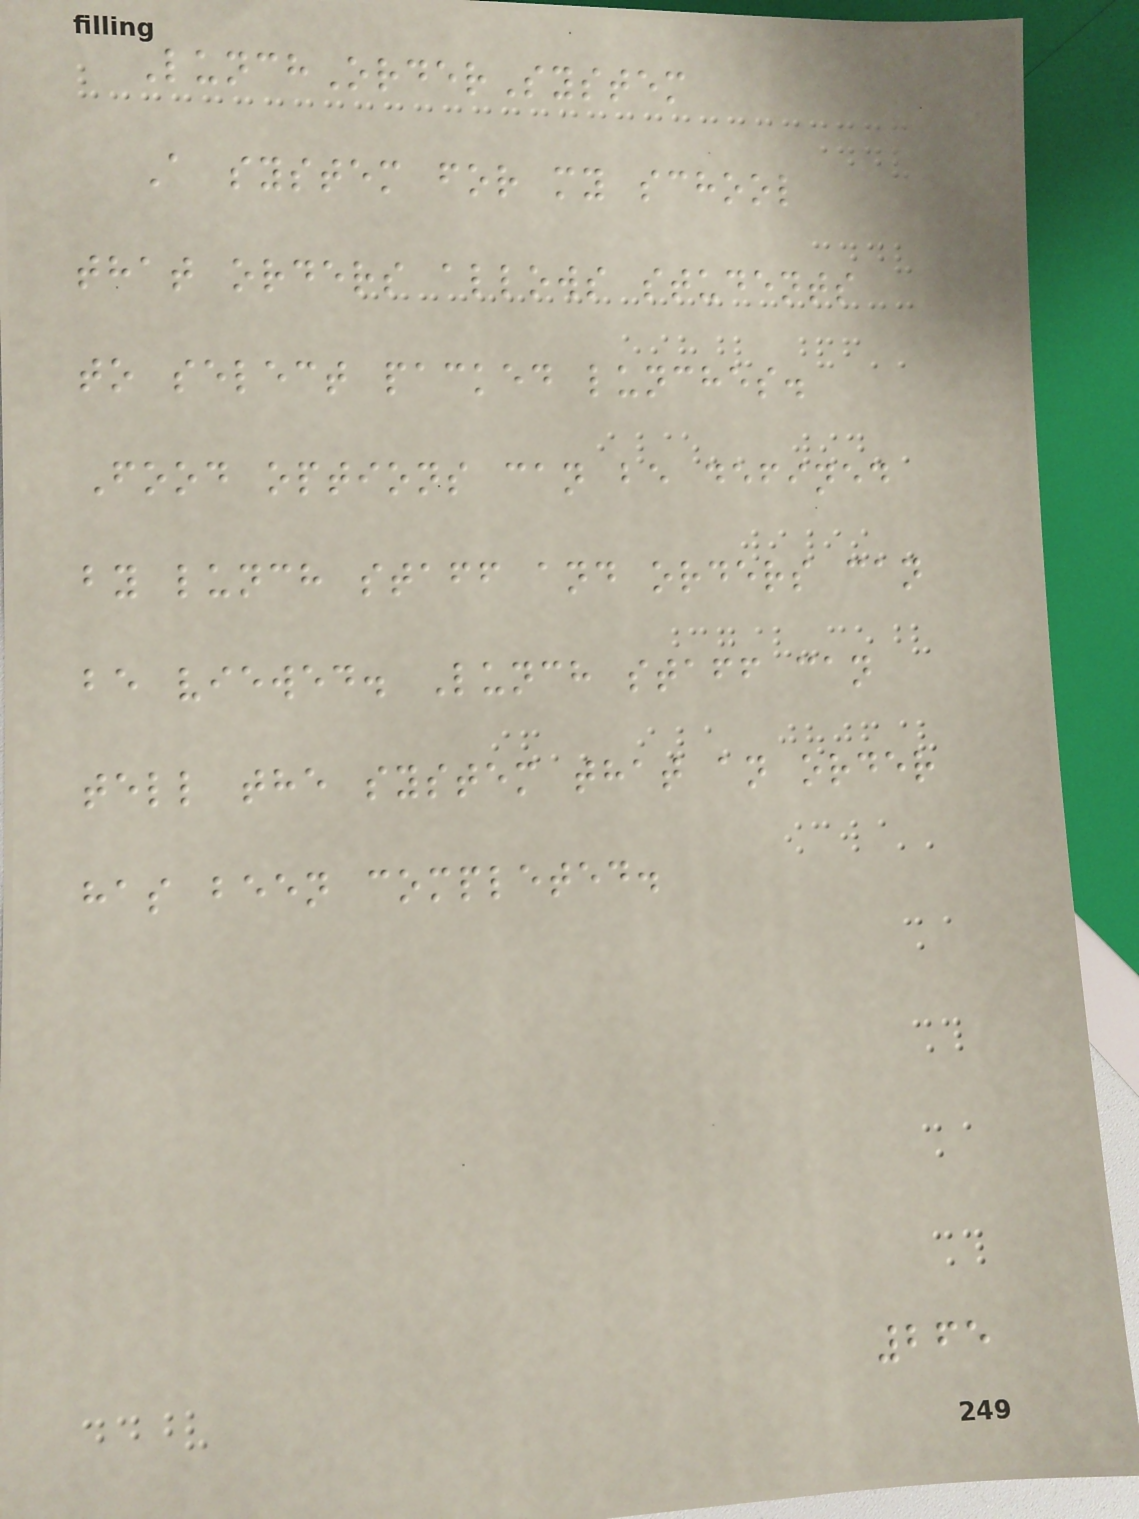LunchOrderSystem
A system for my school
that orders allows students
to select packed lunches.
Food options can be defined
by lunch staff and orders can
be viewed. Lunch staff can
tell the system that an order
has been completed.
265
